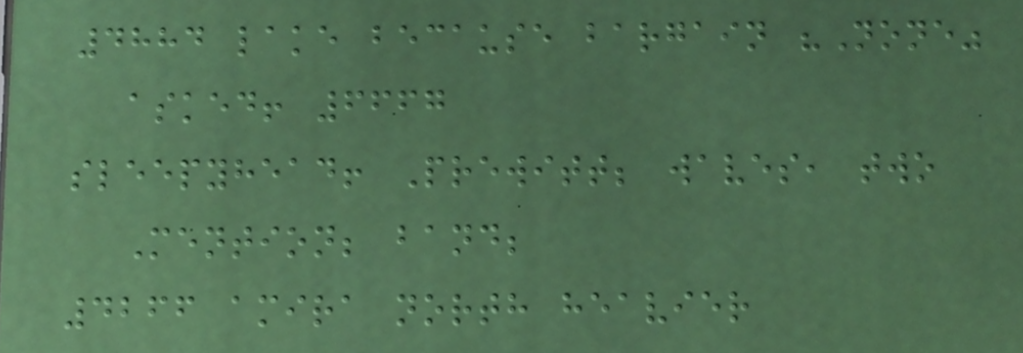4884 lake because bargain "None"
asked! 6667
sleepyhead! Prewitt; waves, two
Mention; band;
4266 amira north heavier
